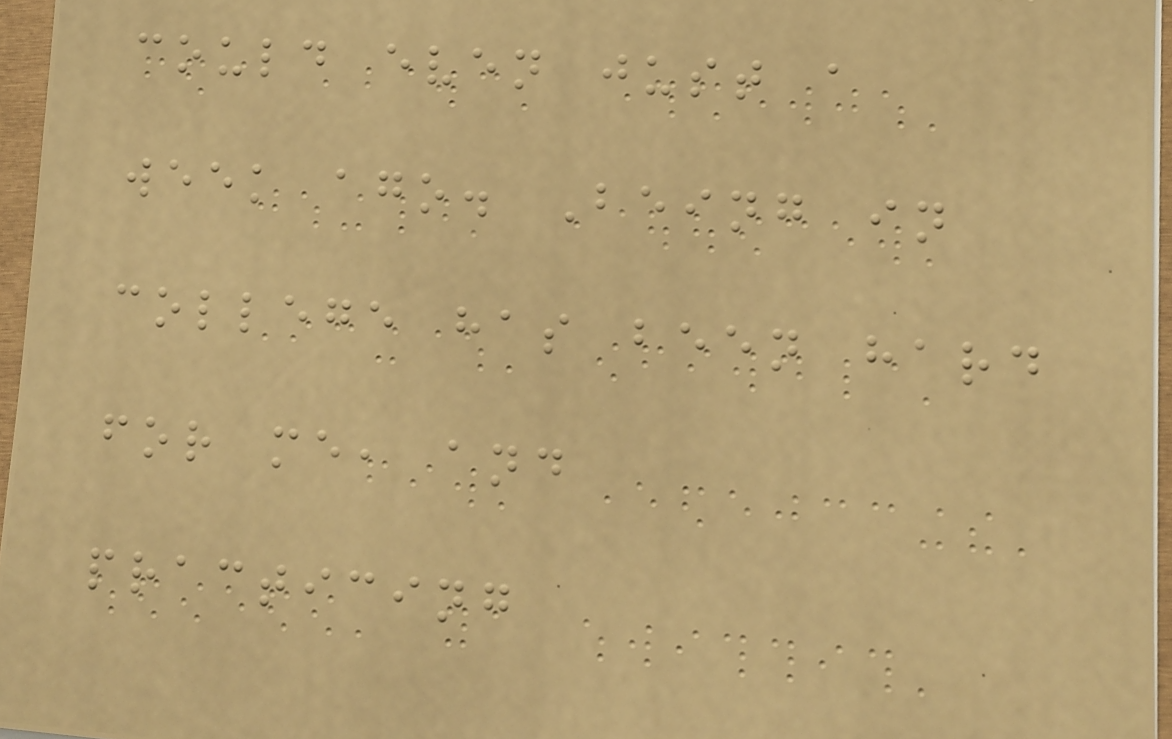could even just a
week ago. Being in
college has been hard
for me, and
practicing
